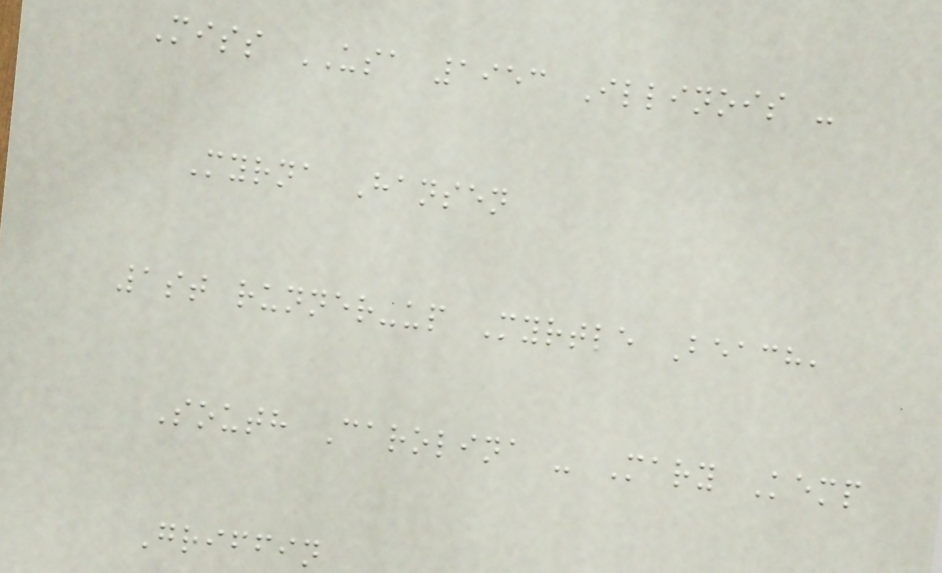Miss USA 1953 Illinois -
Myrna Hansen
1st runner-up Myrtle Beach,
South Carolina - Mary Kemp
Griffin
